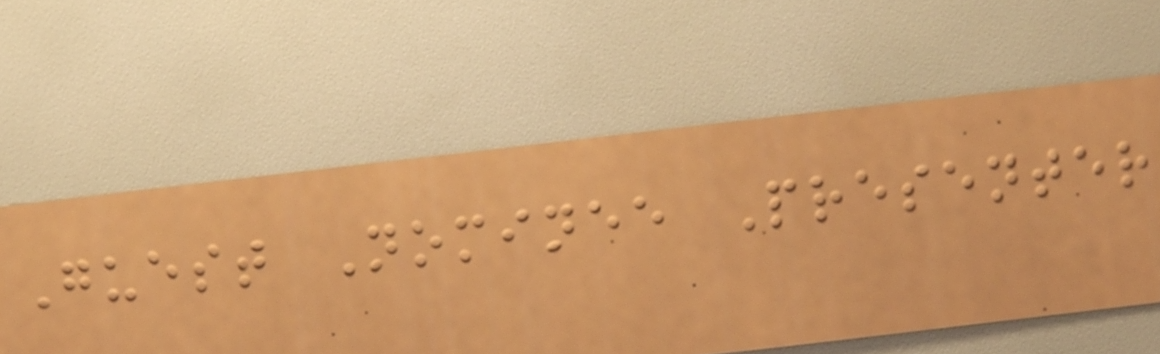Guest Nominee Presenter
